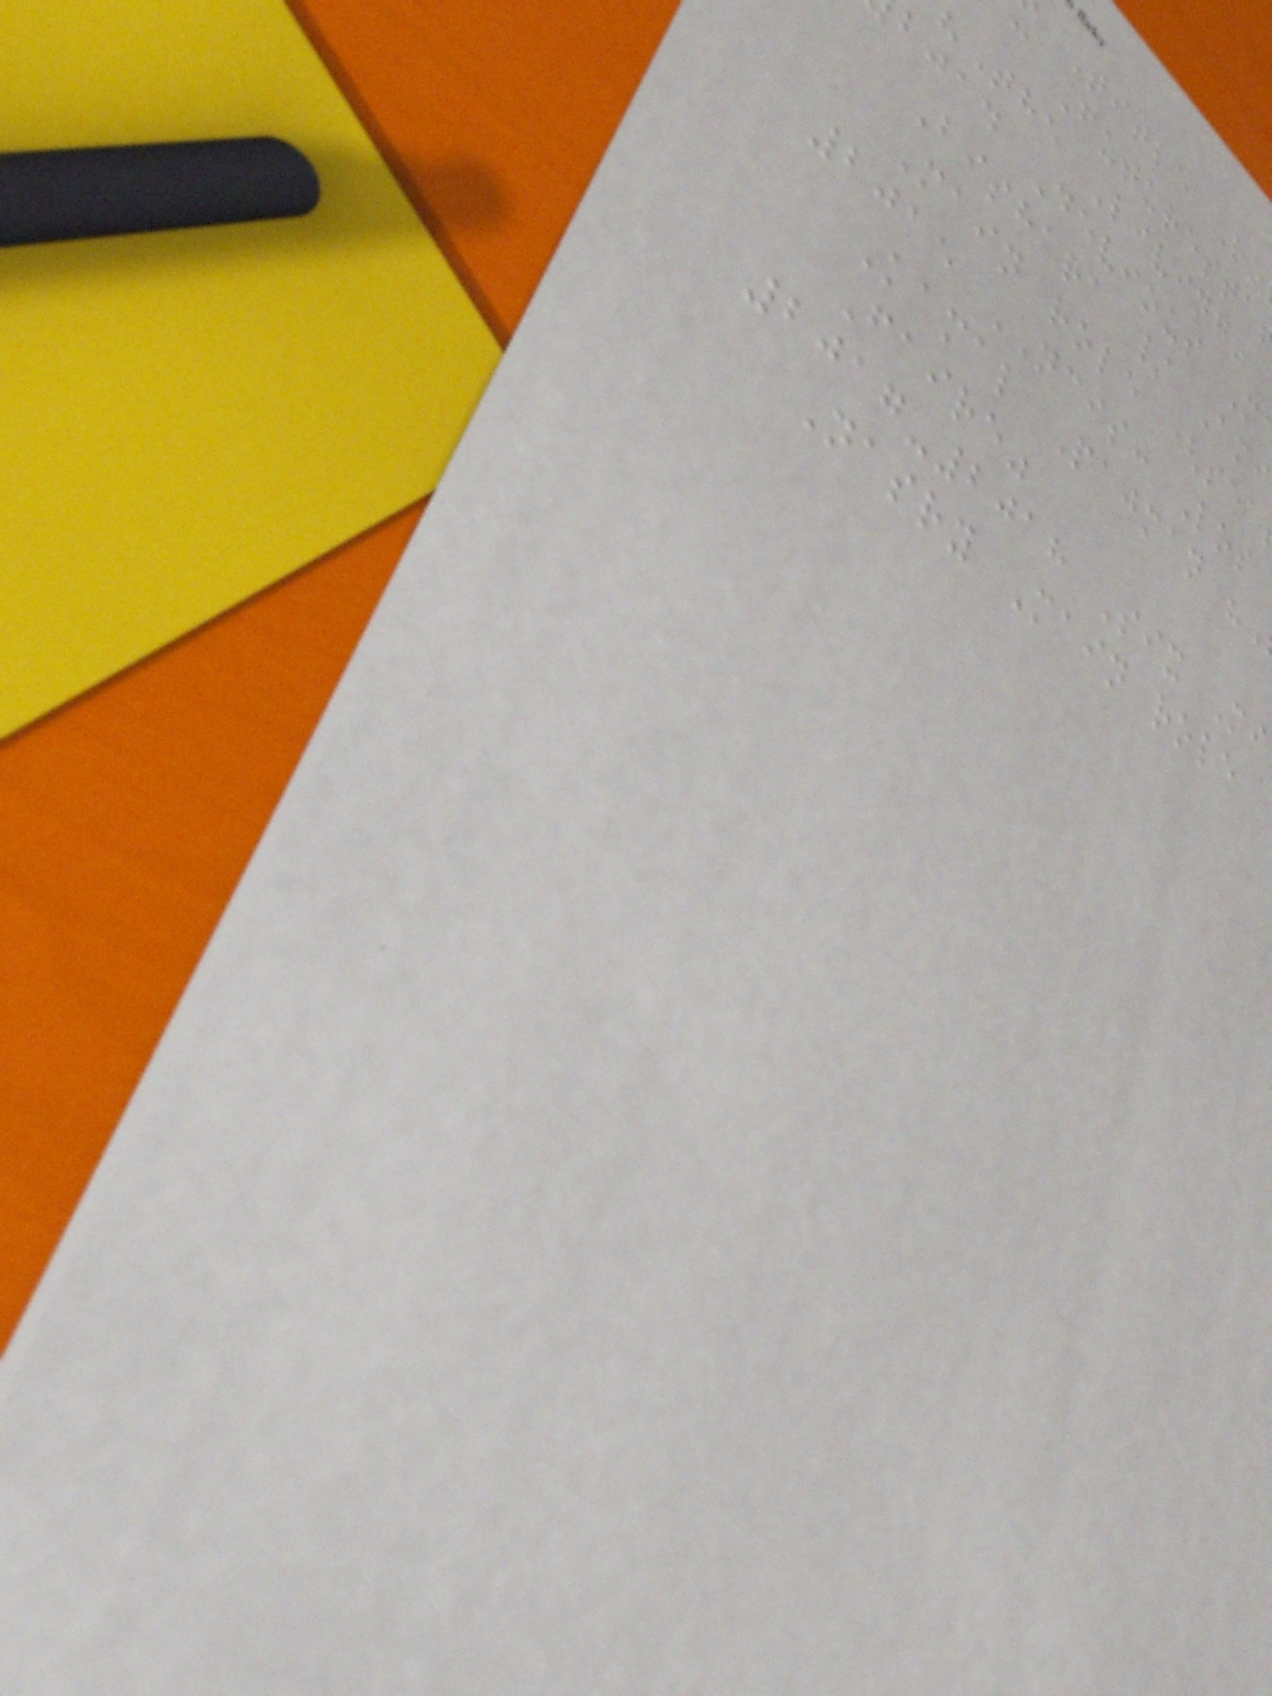Title Ro
c Futuresta
The Living"
bjad Devious M
Bishara / Ami
Main role (sea
2015 NCIS: Los
Kamal Pajman
Faire"
2017-2018 Six Mi
Nasry Main role
